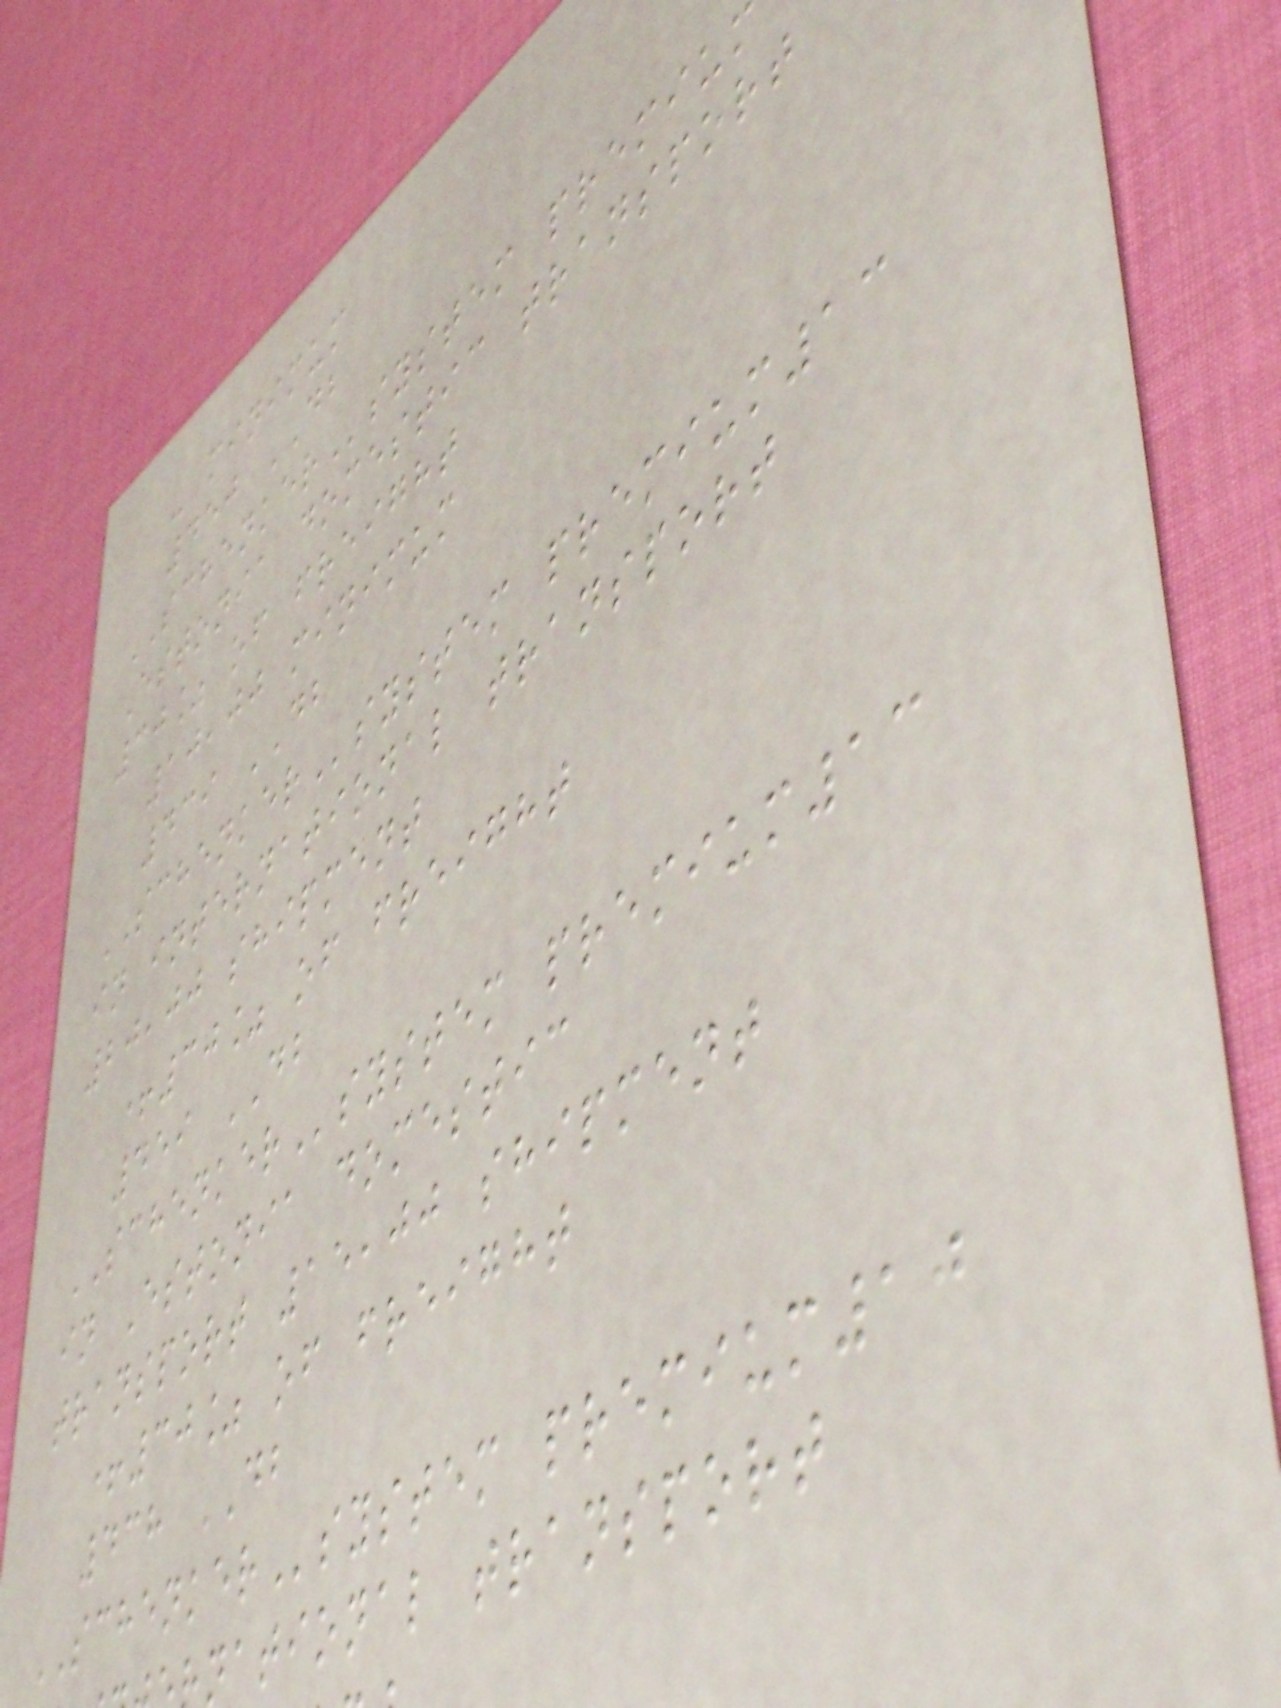- minimum
450 DB
SCHENKERsystem premiu
Estonia domestic transport
30% of freight
10,00 minimum
439 DB
SCHENKERsystem premium13
in international transport
20,00 shipment
+30% of freight
459 DB
SCHENKERsystem premium13
in Estonia domestic
transport 15,00 shipment
+30% of freight
438 DB
SCHENKERsystem premium10
national transport
